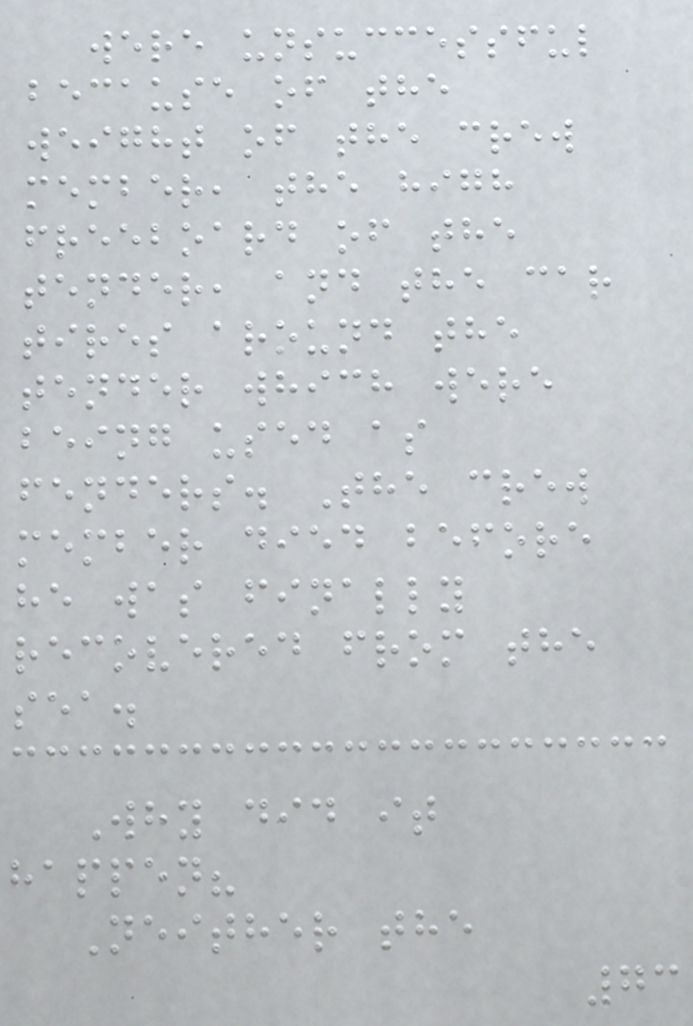were unsuccessful
because of the
weight of the crew
member, the high
freeboard of the
tender, and the car
tires around the
tender which were
being used as
fenders. The crew
member died before
he was finally
recovered from the
sea.
Why did it
happen?
Neither the
73
